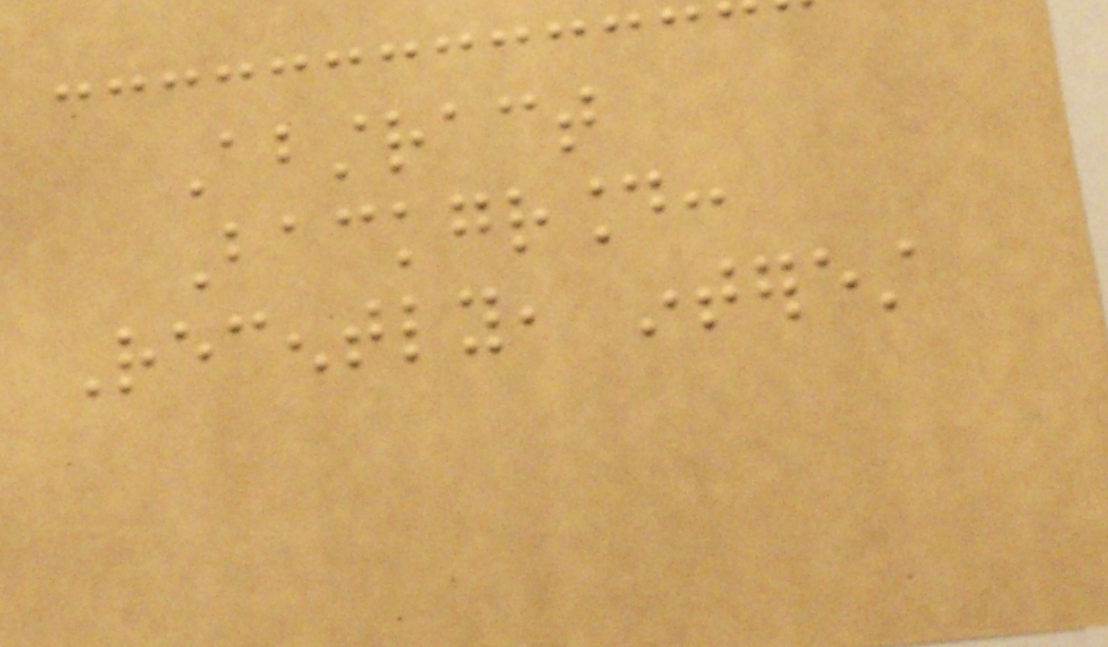Abstract
Background:
Recently, interest
